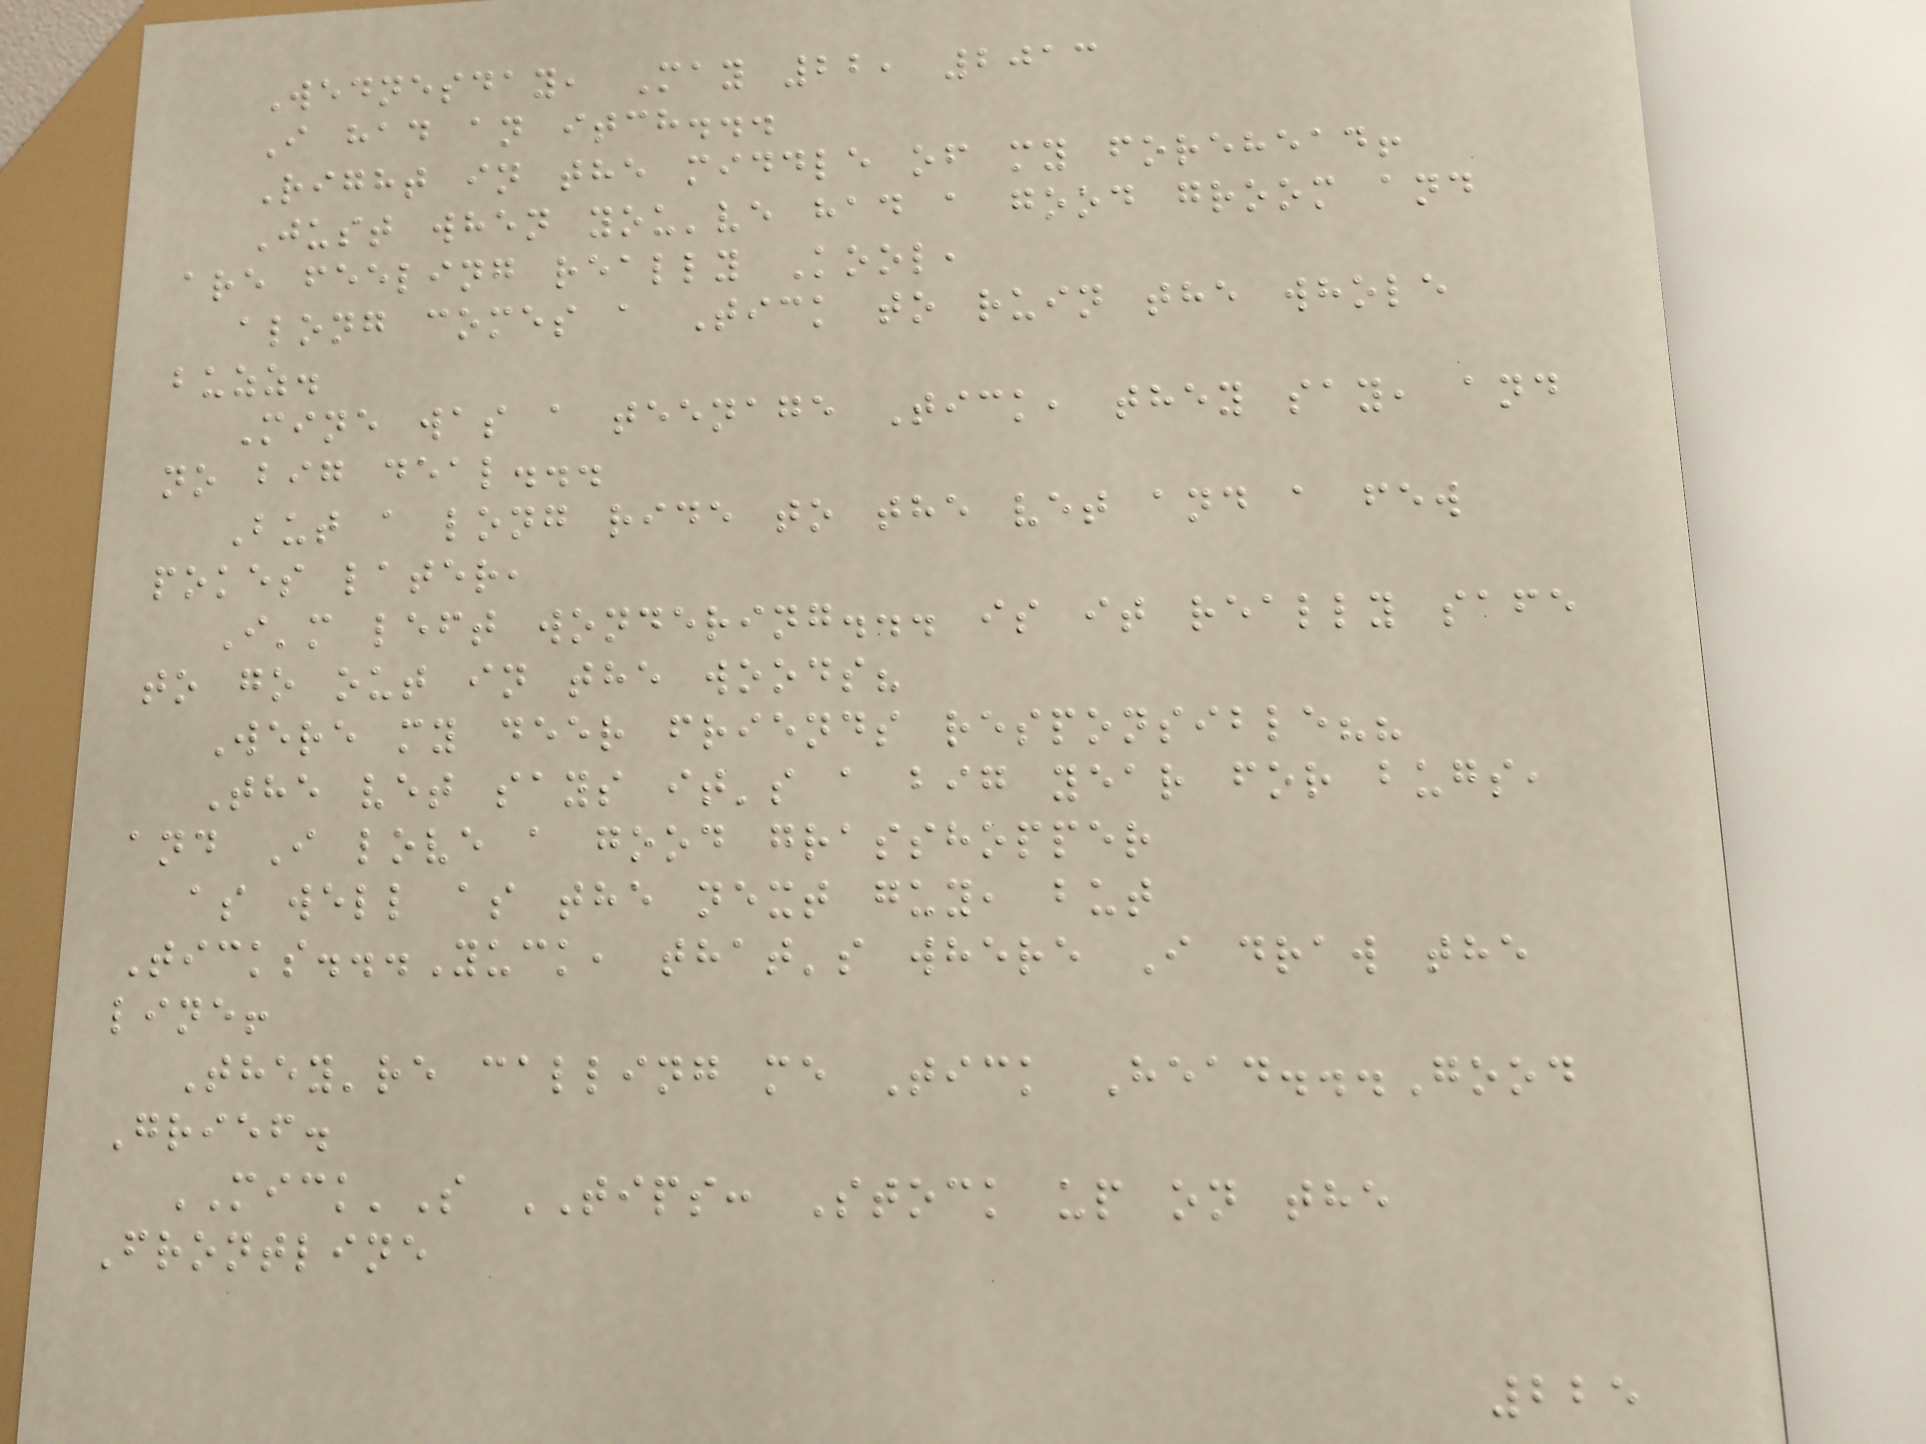Wednesday, May 22, 2013
I had an itch...
Right in the middle of my forehead!
Just when you've had a good groom and
are feeling really Kool,
along comes a Tick to ruin the whole
buzz.
Mine was a teenage Tick, they say, and
no big deal...
But a long ride to the vet and a few
pokes later,
I'm left wondering... is it really safe
to go out in the woods?
Were my deer friends responsible??
The vet says it's a big year for bugs,
and I love a good grasshopper
as well as the next guy, but
Ticks...Yuck, that's where I draw the
line!
They're calling me Tick Head...Good
Grief.
MICK'S TIPS: Stock up on the
Frontline
225
